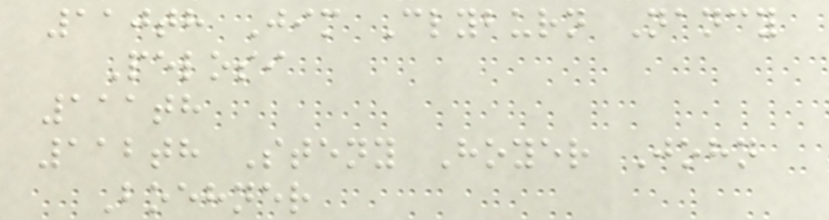110th Jim Clyburn Nancy
Pelosi
111th
112th Steny Hoyer John
Boehner
